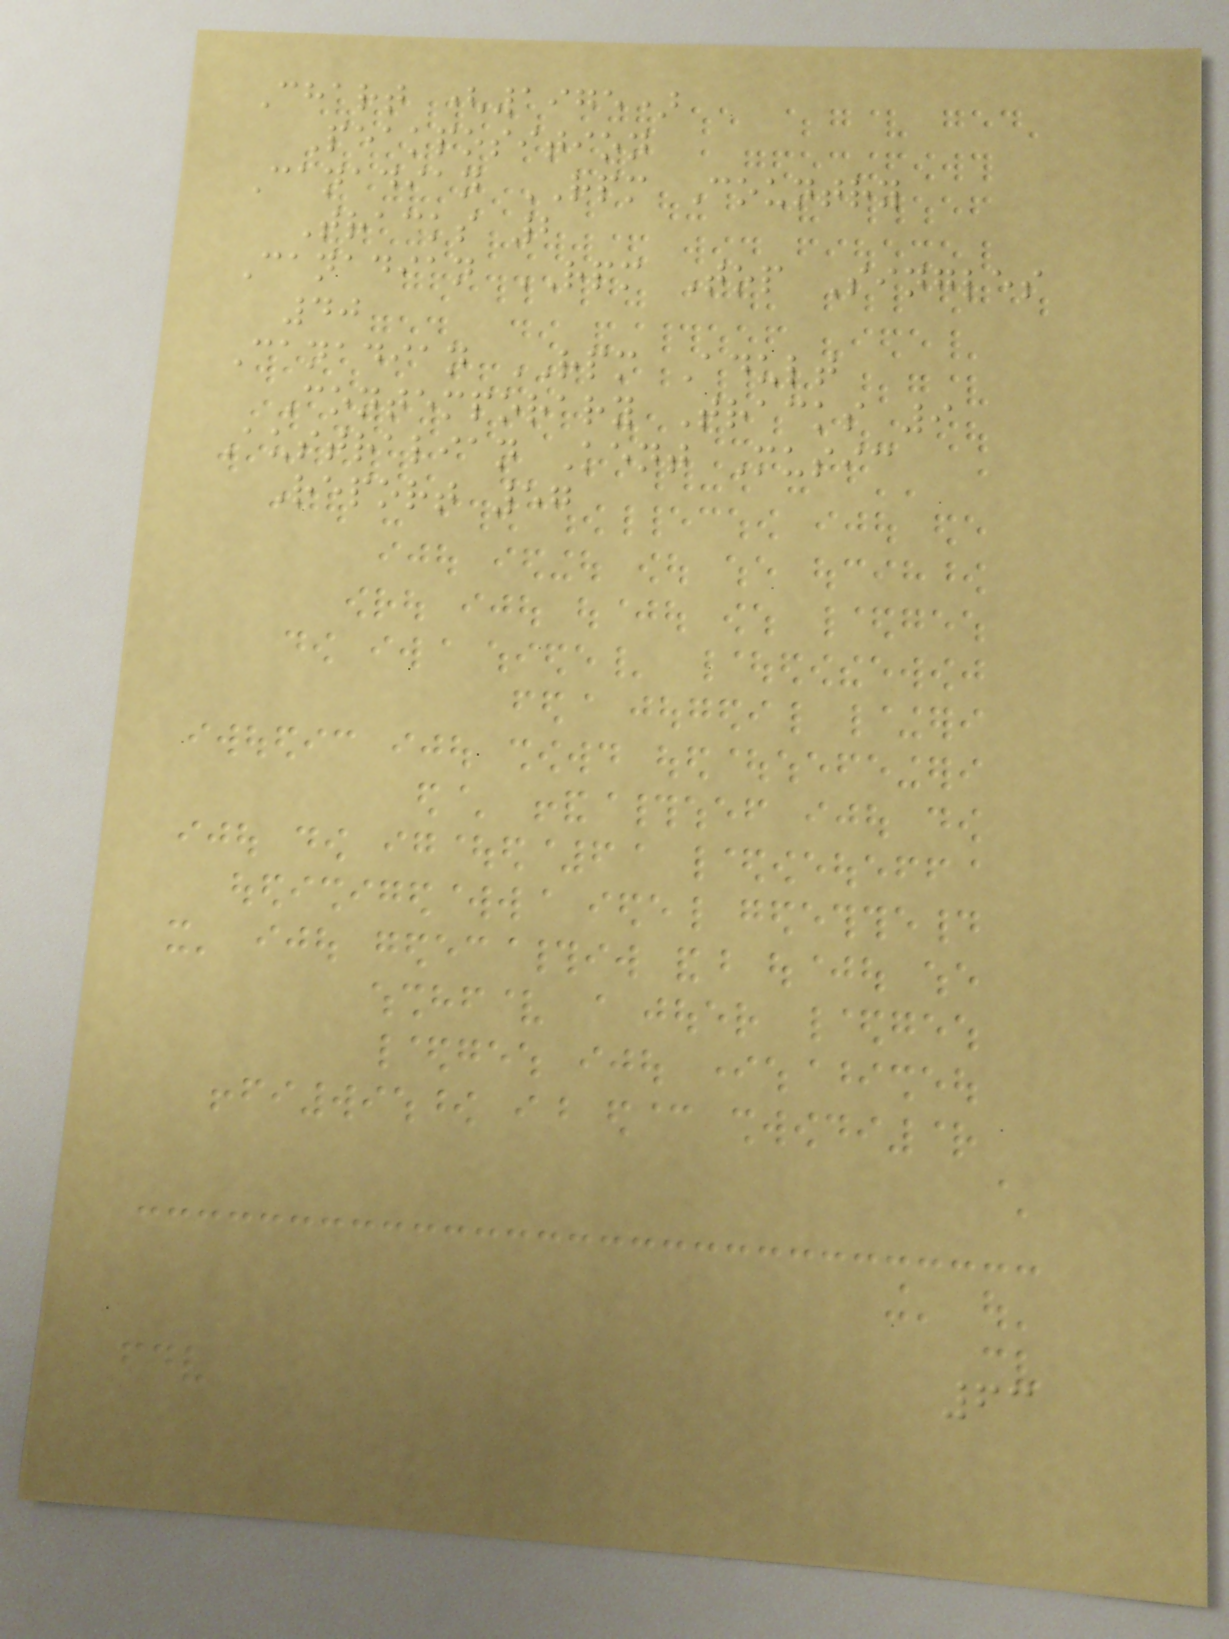Chart (1975)
Peakposition
Canadian RPM Country
Tracks 2
Canadian RPM Top Singles
40
Canadian RPM Adult
Contemporary Tracks 9
Australian Kent Music
Report 57
63
